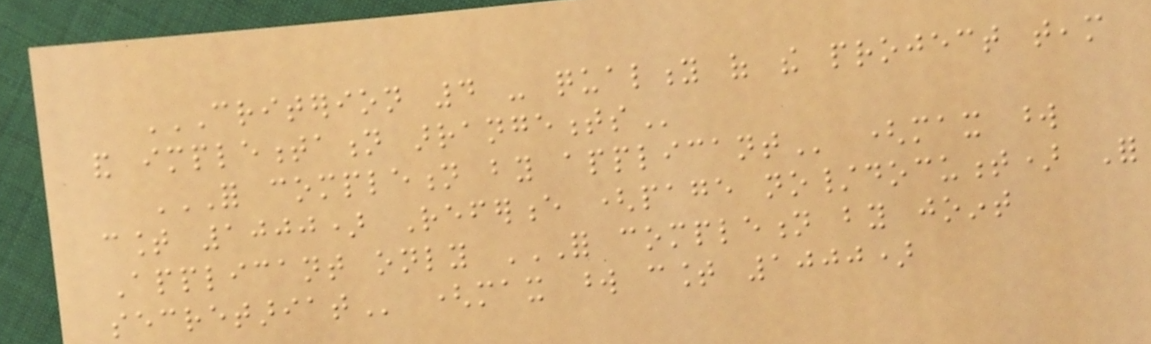CRITERION 4 - QUALITY OF THE PROJECT TEAM
AND IMPLEMENTATION ARRANGEMENTS
FOR COMPLETION BY APPLICANT (max word
count 1000) Reference (page no/document) For
Applicant only FOR COMPLETION BY JOINT
SECRETARIAT (max word count 1000)
